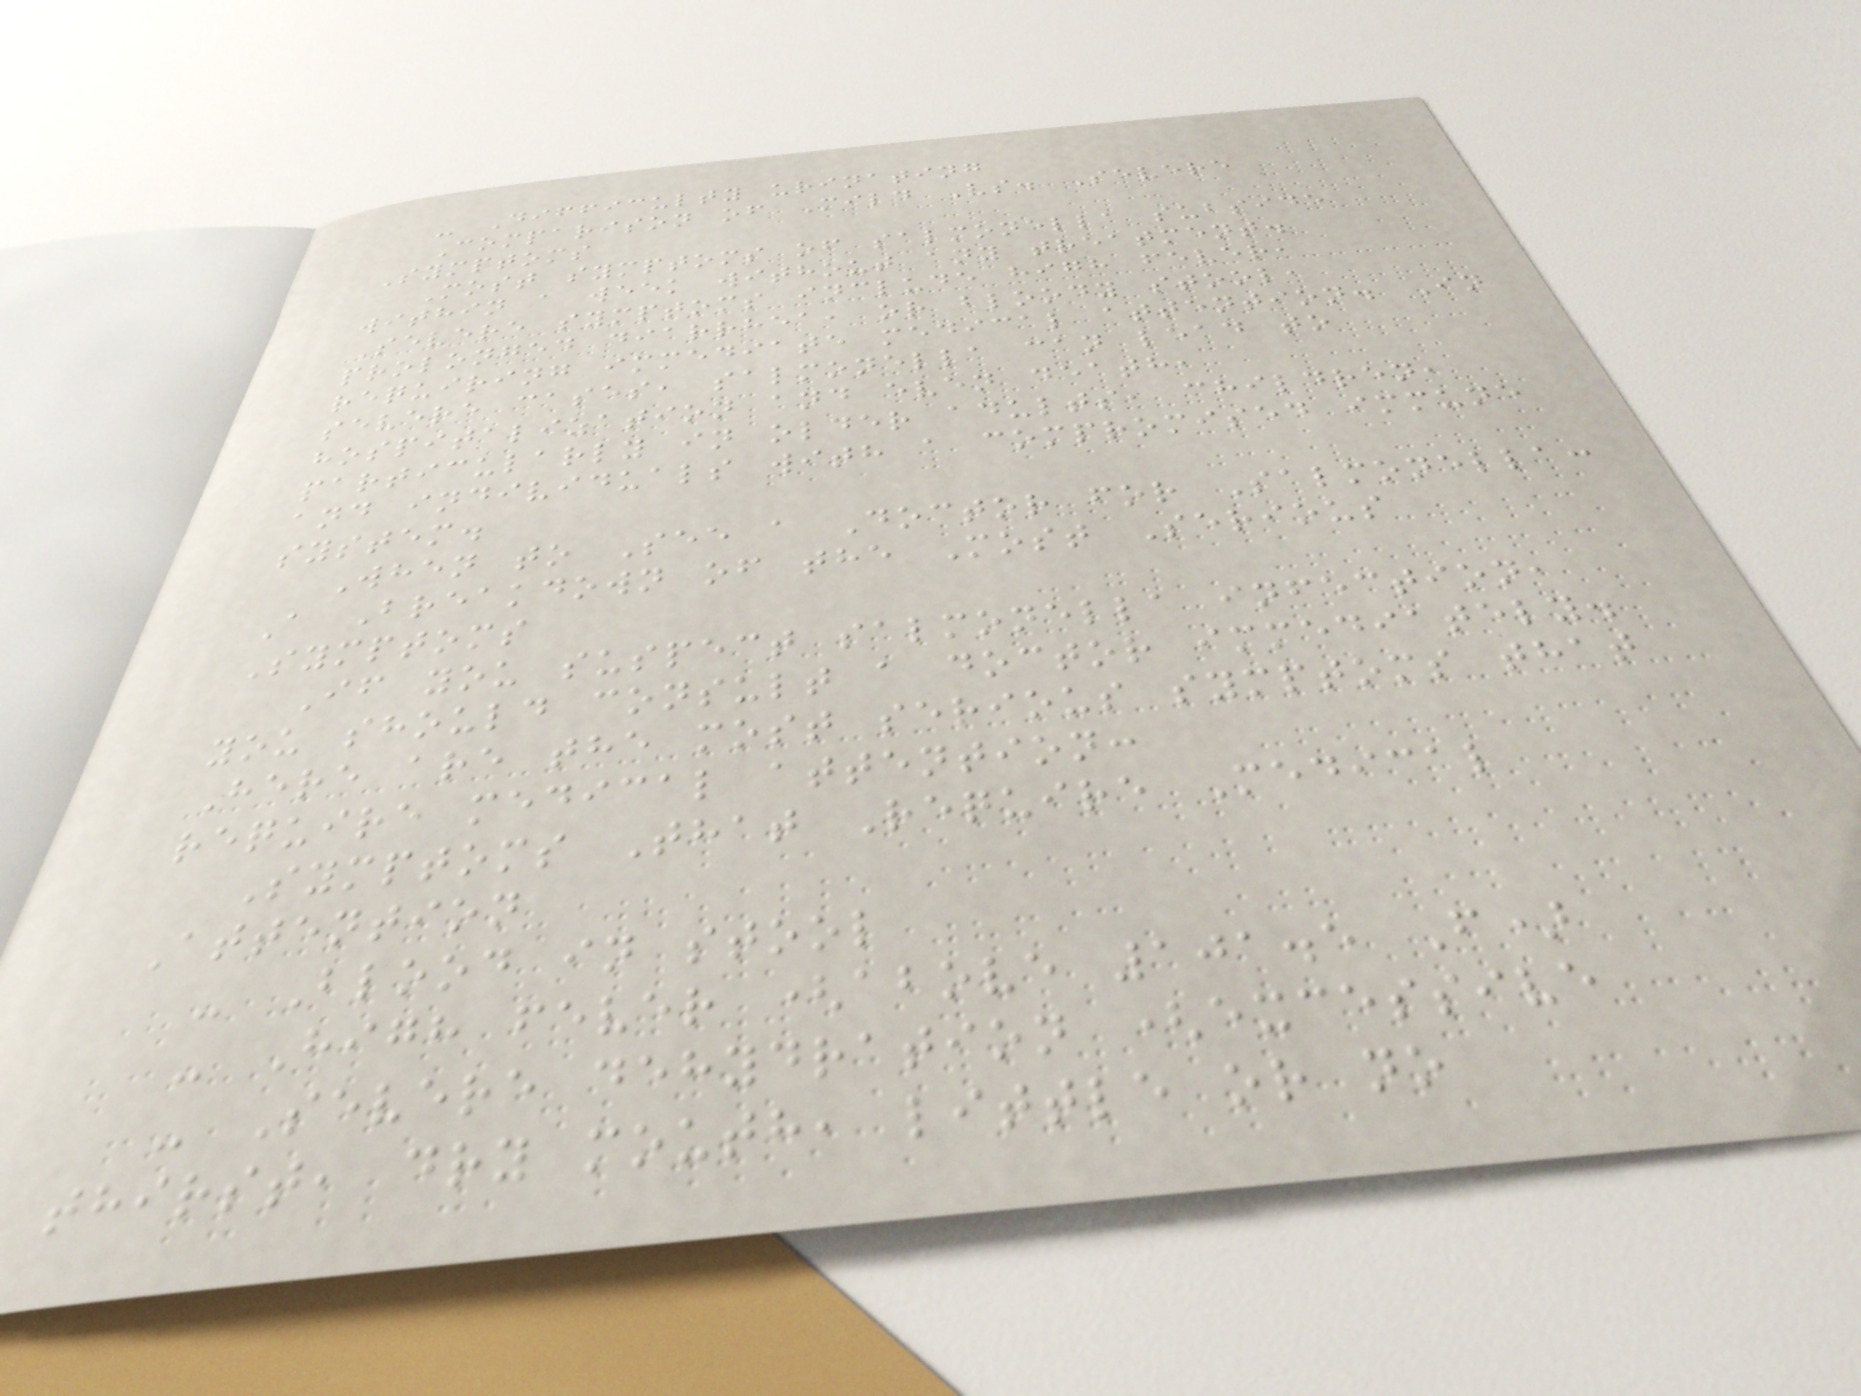- Difficulty urinating
Comparison of Mild Vs. Severe
Symptoms
Most symptoms of salmonella subside
within a week without any treatment.
Severe symptoms include high fever,
prolonged diarrhea, or bloody stool,
requiring immediate medical attention. In
severe cases, salmonella can lead to
hospitalization and even death,
particularly in older adults, children,
and individuals with a compromised immune
system.
When to See a Doctor for Salmonella:
A Breakdown of the Most Serious
Symptoms
If you suspect salmonella infection,
you should consult a doctor immediately.
Here are the most serious symptoms that
require medical attention:
Symptoms That Require Medical
Attention
- Blood in stool
- High fever (above 101.5 F)
- Severe dehydration (excessive
thirst, dry mouth, little or no
